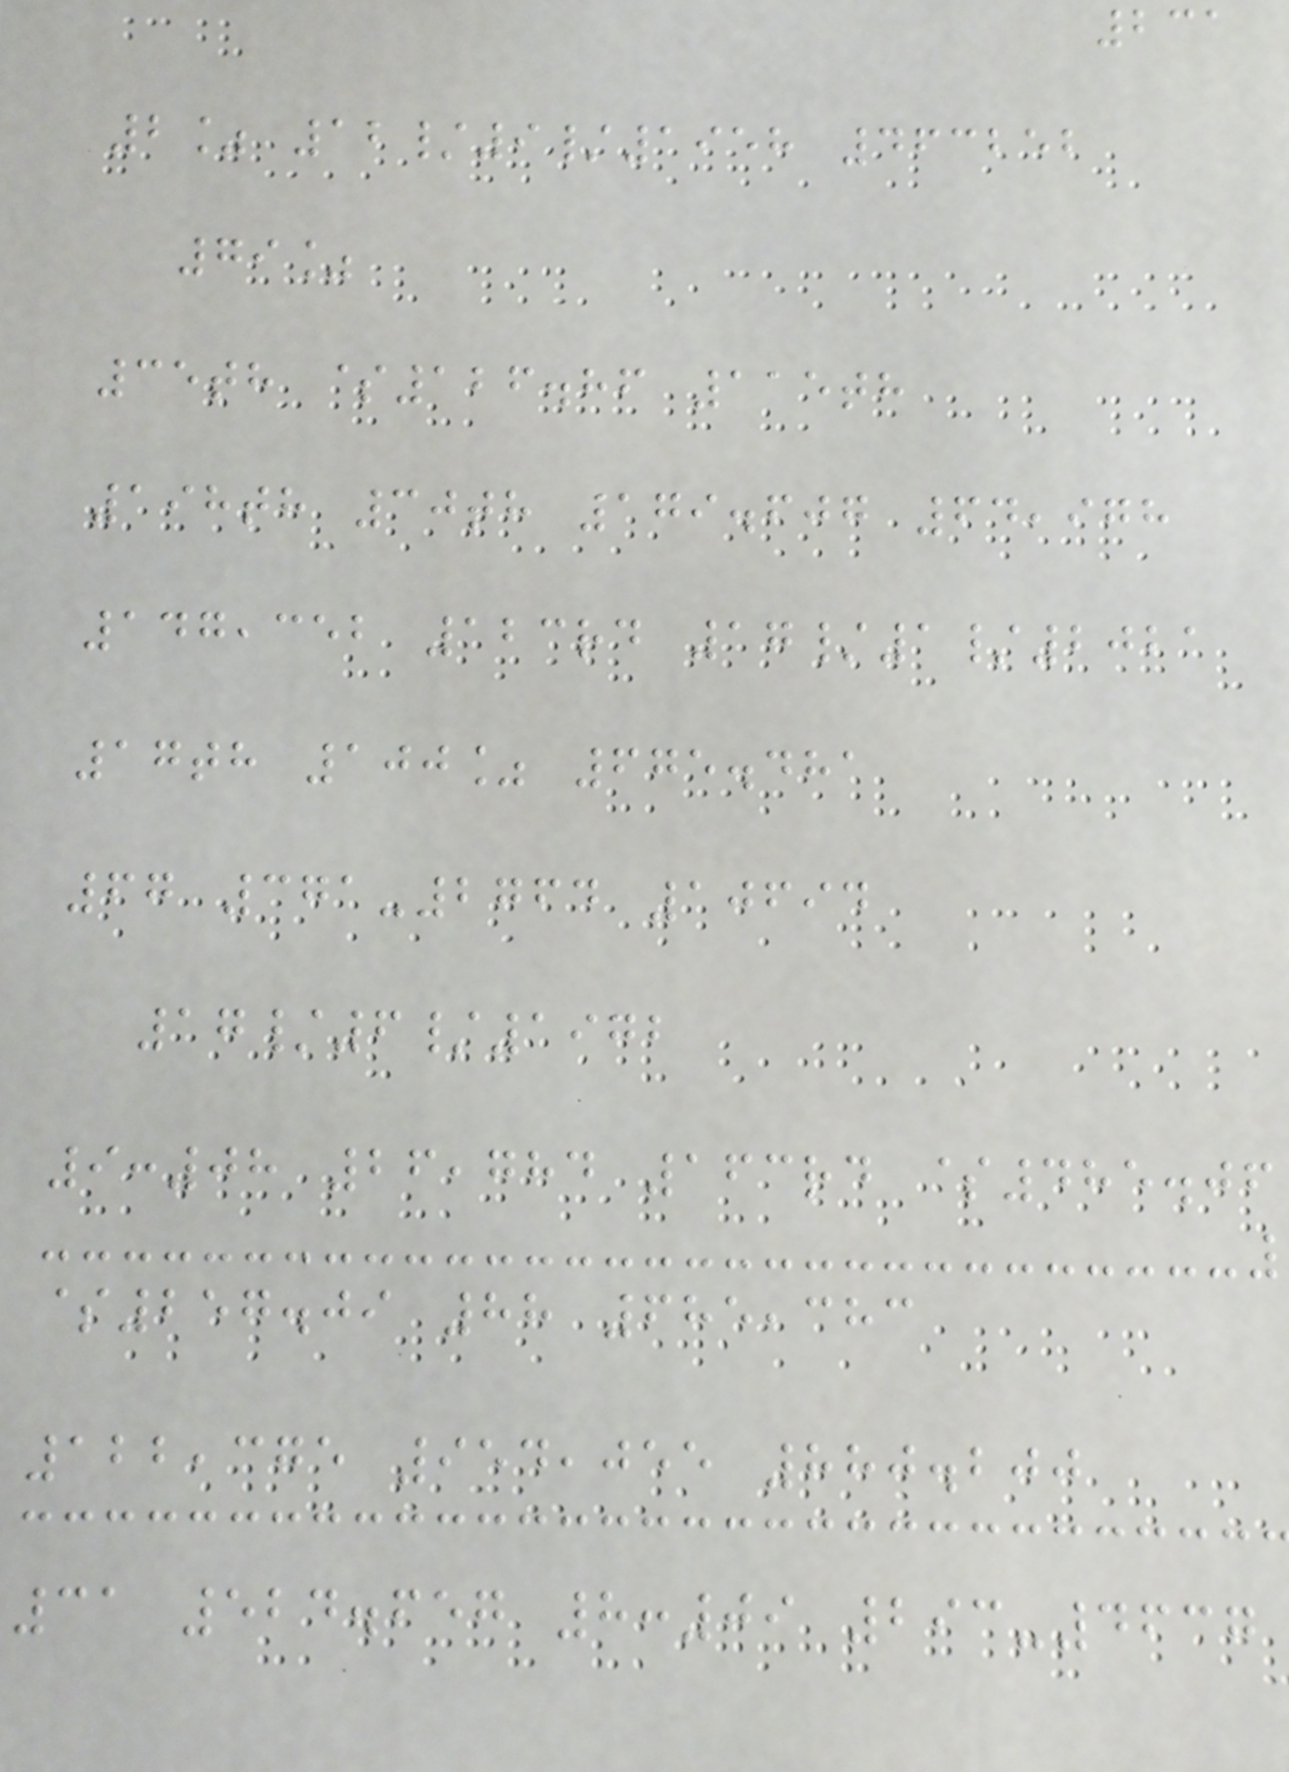231
2% 12/9/1958 463252
79%
35th $126.86 115th
198th 30th 179.607 64,978
147,352 123rd 17/1/2021
17th 100% 675.481
67 371-2764 10694
17/6/1972
9:08 26,784 163rd $485.06
$257.09 88 685,383
122,375 954,055 880.200
31 524.657 8:09 293-4637
